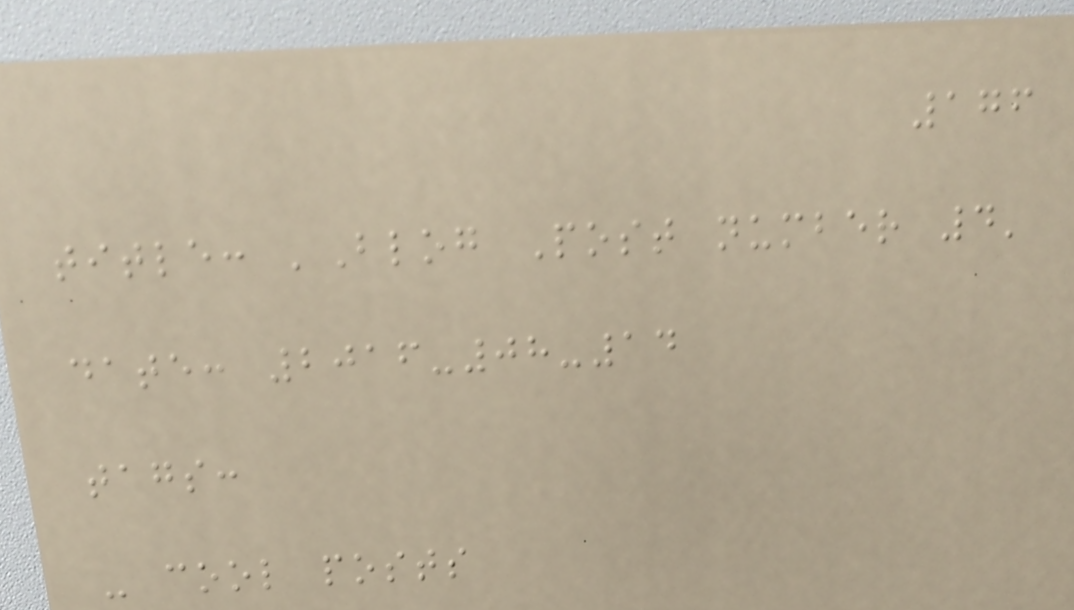176
title: 'Blog Post number 4'
date: 2016-08-14
tags:
- cool posts
